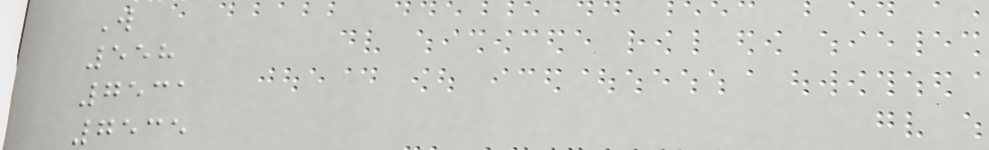W
558
7531
7535
